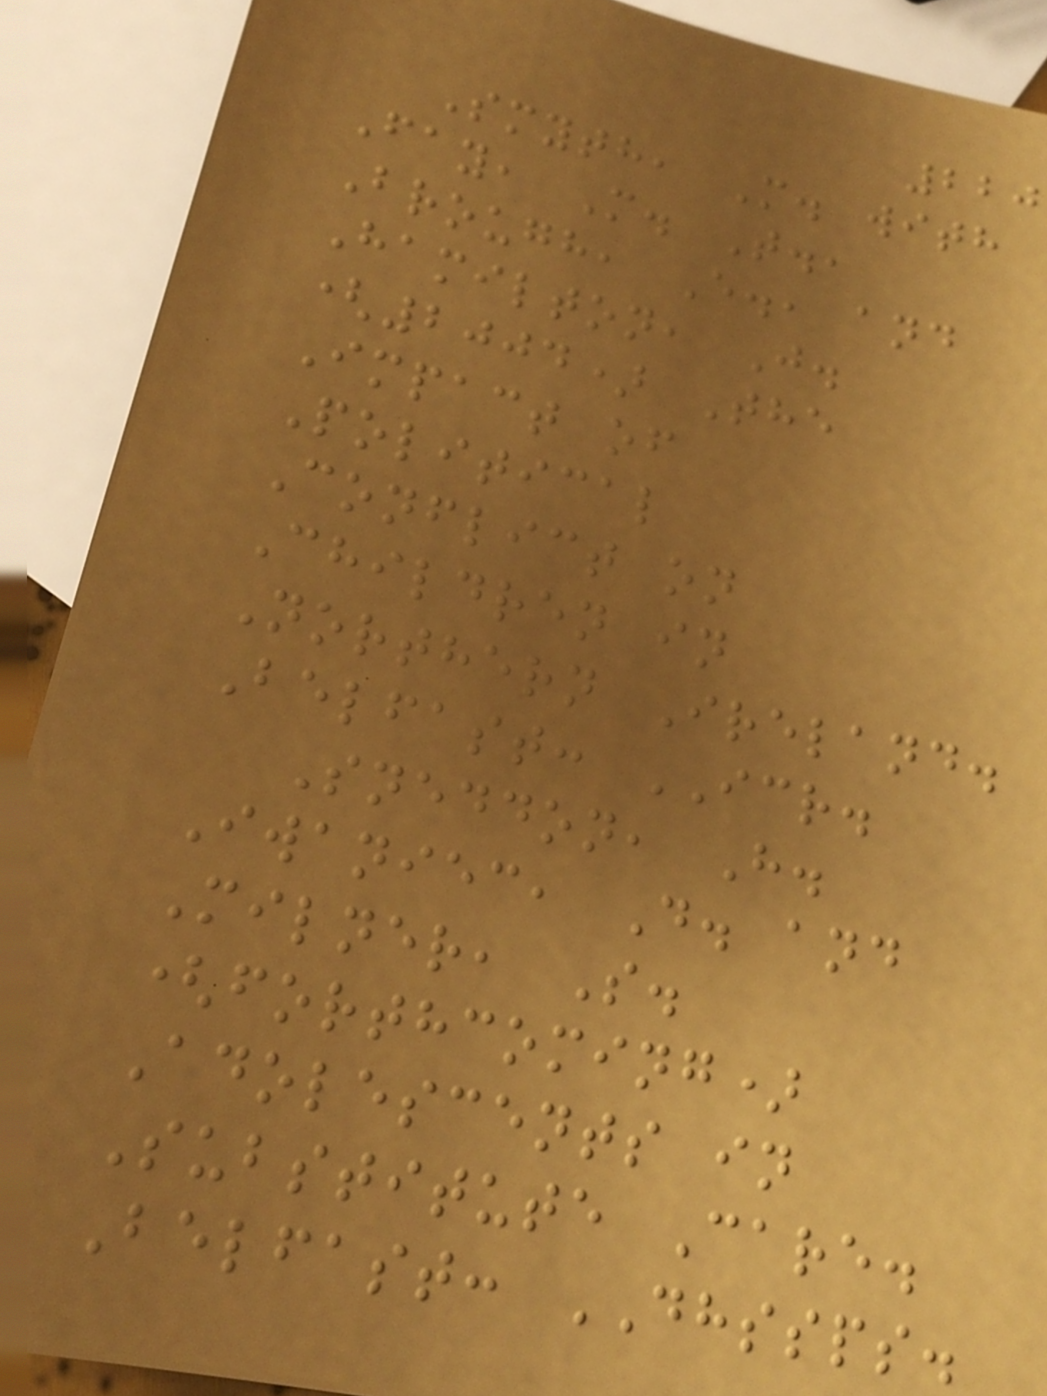220
Smyth, M. with
Fay, M. T.,
Brough, E., and
Hamilton, J.
(2004) The
Impact of
Political
Conflict on
Children in
Northern Ireland.
Belfast: ICR.
Sneddon, H.
Iwaniec, D. and
Milner, S.
(forthcoming)
Adolescents in
Substitute Care.
Belfast: DHSSPS.
